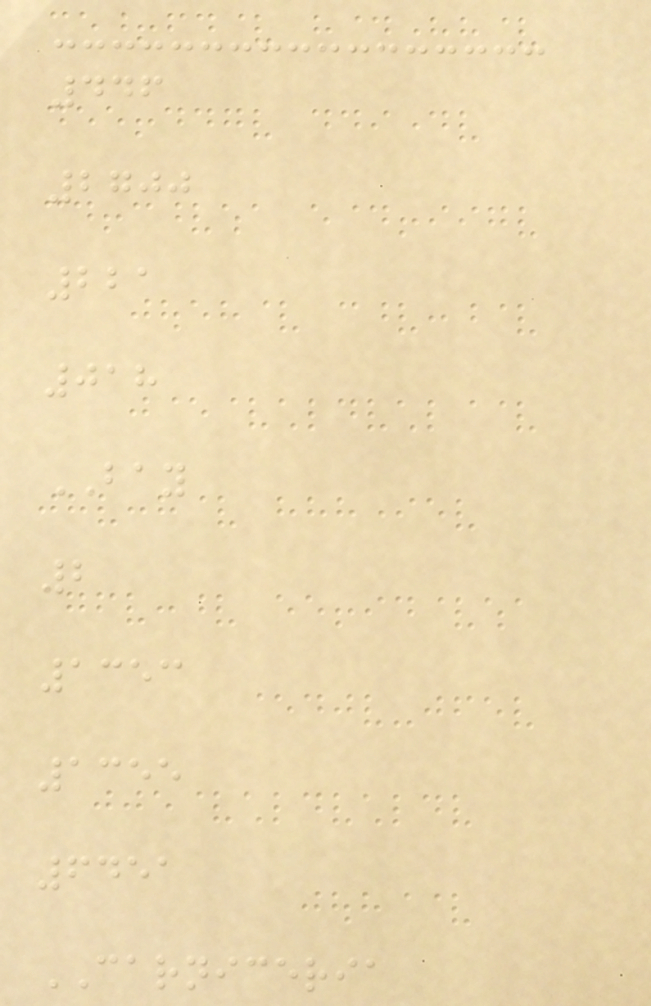446
2700
221
018
BAY
2
1353
1355
6451
CARNICERIA
